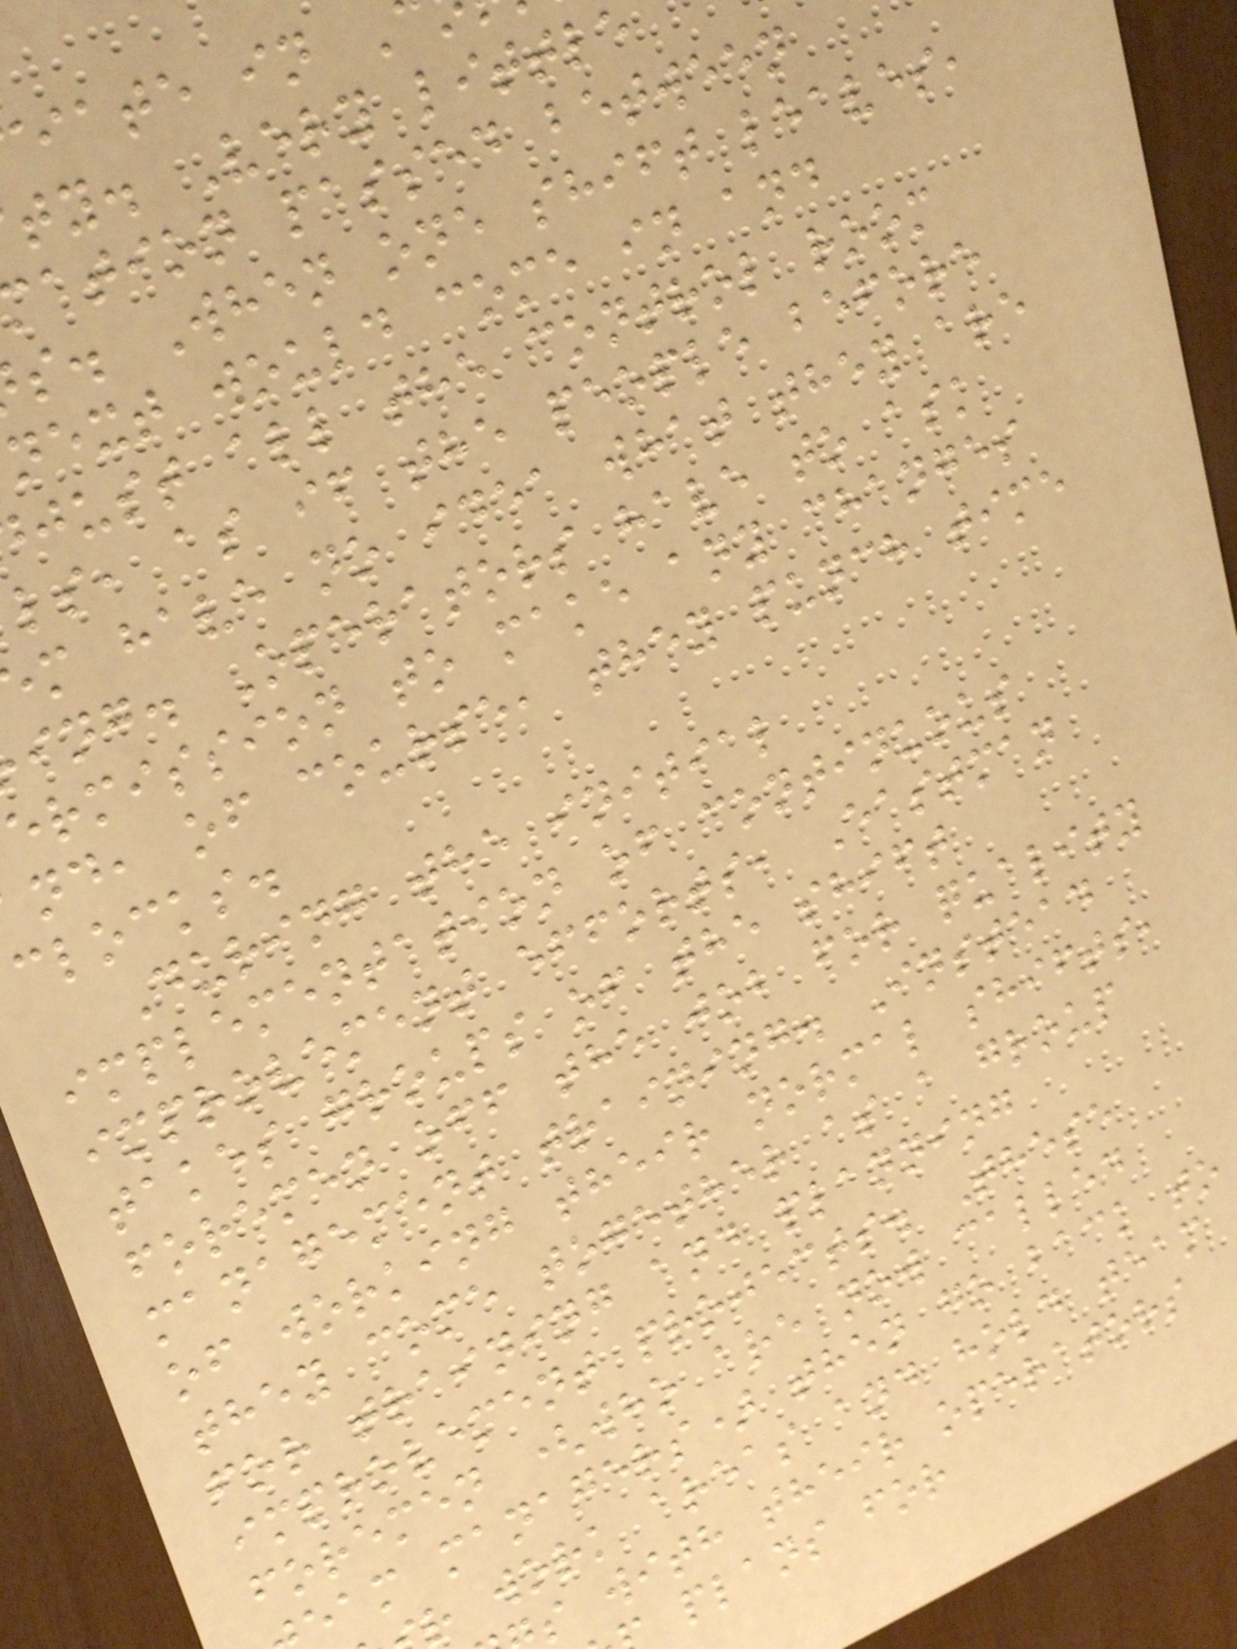iate in
ty. Very little
ation passed between
s. When one shift leaves,
next would come in and
just all the control room
ls, as if the people before
m have no idea what they are
ing. Operators have to ask
ermission to make any changes
nd, of course, they punch time
clocks.
During the initial
implementation of continuous
improvement efforts, Eastman
takes groups of the shift
foremen off the job for quality
management training. Instead
of working their normal shifts,
they come together as a group
for training and planning
improvement projects. These
foremen (who are now called
eam managers) then go back to
r work areas and hold team
s with their operators
plans for
